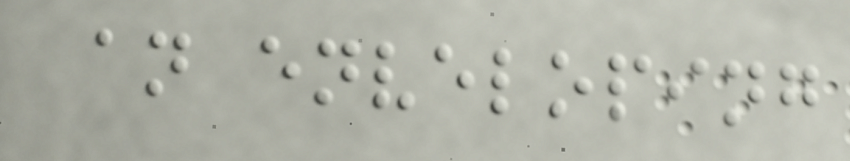an enveloping
